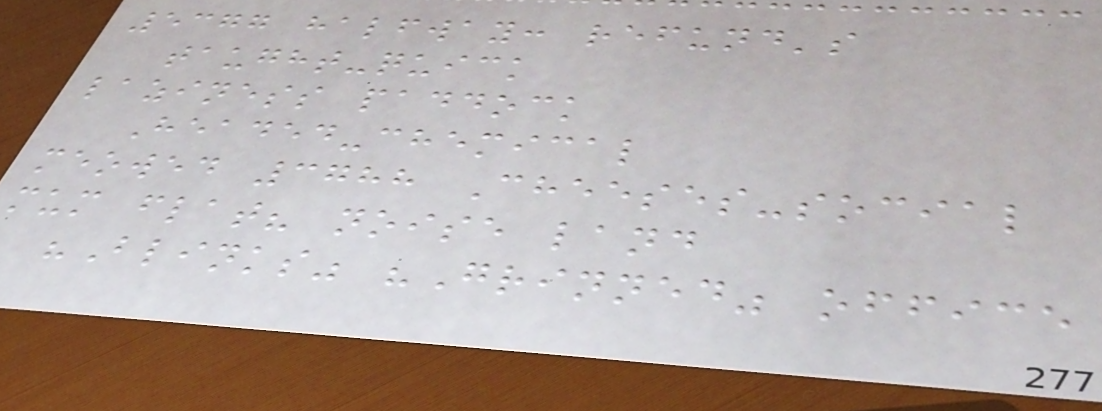5377 halfway: refund's
taught-quick
laziness paddock
Headed-chemical
meowed 3788 Cheeses-social
mum flat? noise land
"Blinks" "Grinned" office
